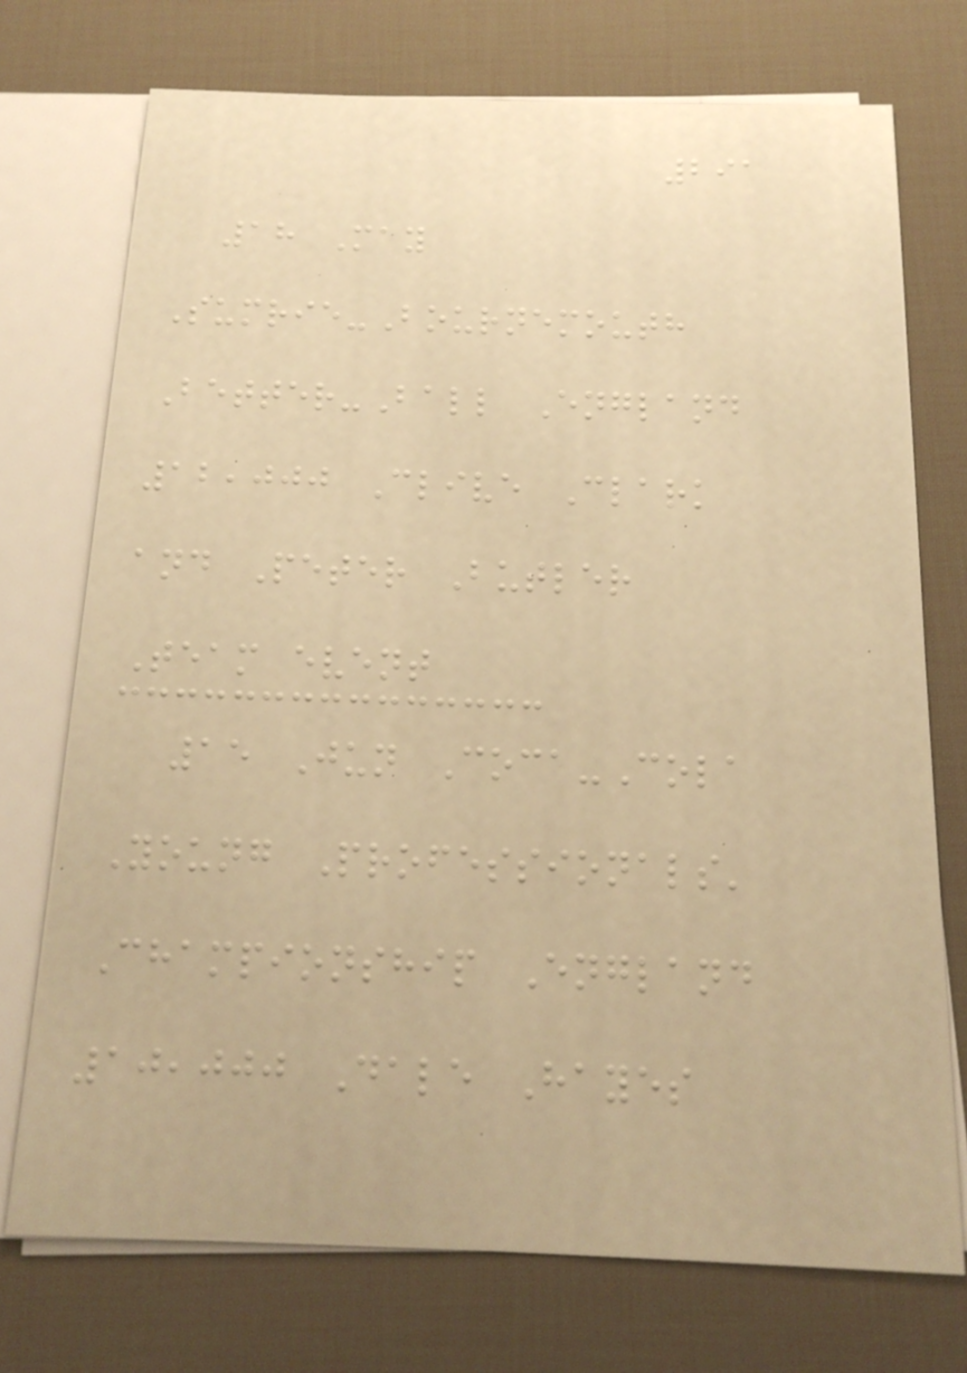291
18 May
Sumrie-Bournemouth
Better-Ball England
12,000 Clive Clark
and Peter Butler
Team event
15 Jun Coca-Cola
Young Professionals'
Championship England
10,000 Dale Hayes
